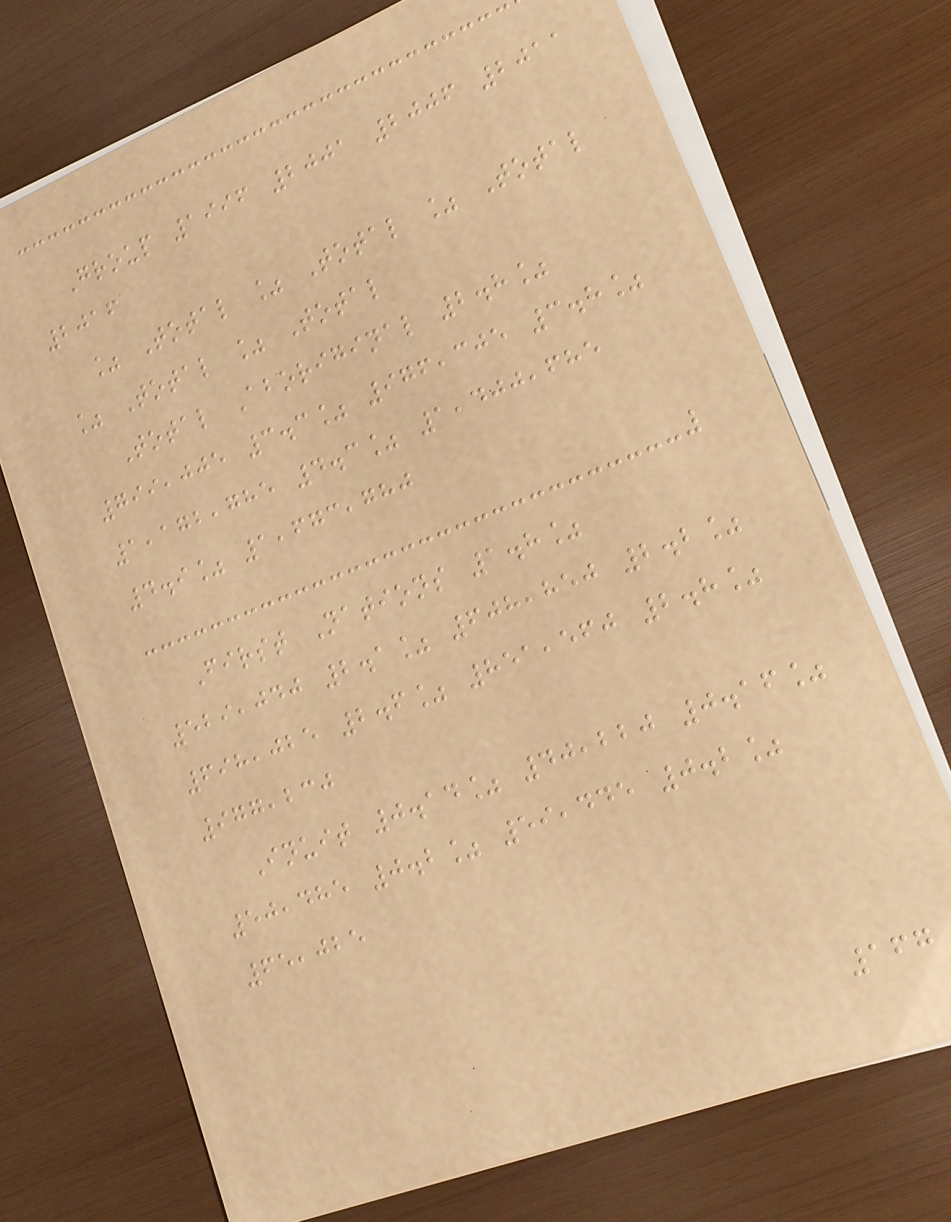Group 1996 2001 2006 2011
2016
% Total % Total % Total
% Total % Total
Total Aboriginal 2.8%
799,005 3.3% 976,305 3.8%
1,172,785 4.3% 1,400,685
4.9% 1,673,780
First Nations 1.8%
529,040 2.1% 608,850 2.2%
698,025 2.6% 851,560 2.8%
977,230
Inuit 0.14% 40,220 0.16%
50,485 0.2% 59,445 0.2%
65,025
167
